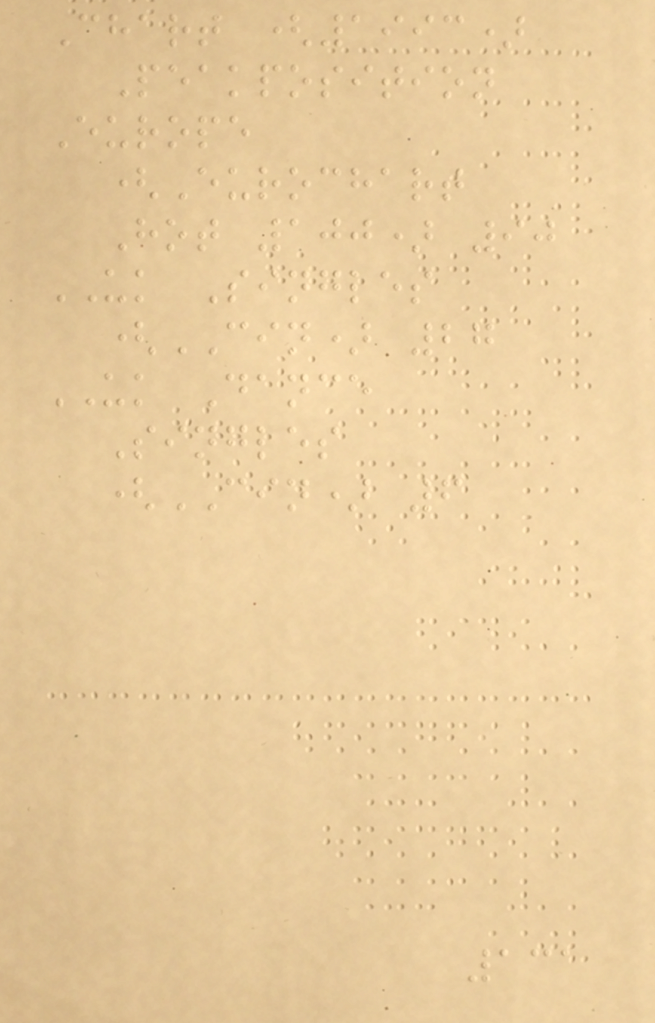Chart (1993)
Peakposition
Europe
(Eurochart
Hot 100) 90
UK Singles
(CIN) 27
UK Dance
Singles
(CIN) 6
131
